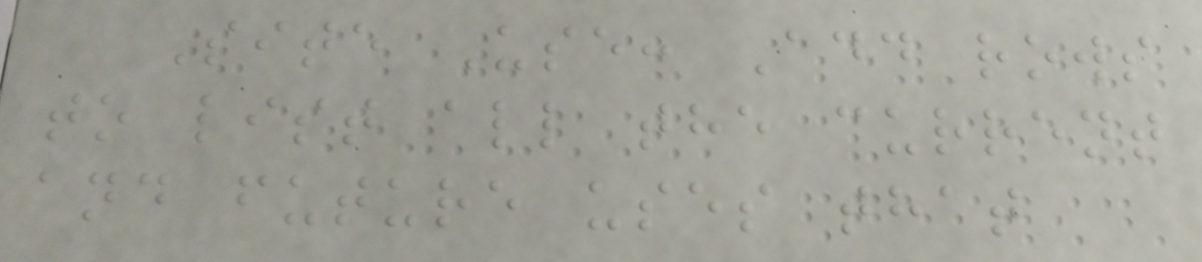Site Use: Add rows
to list all the current
and future uses that
